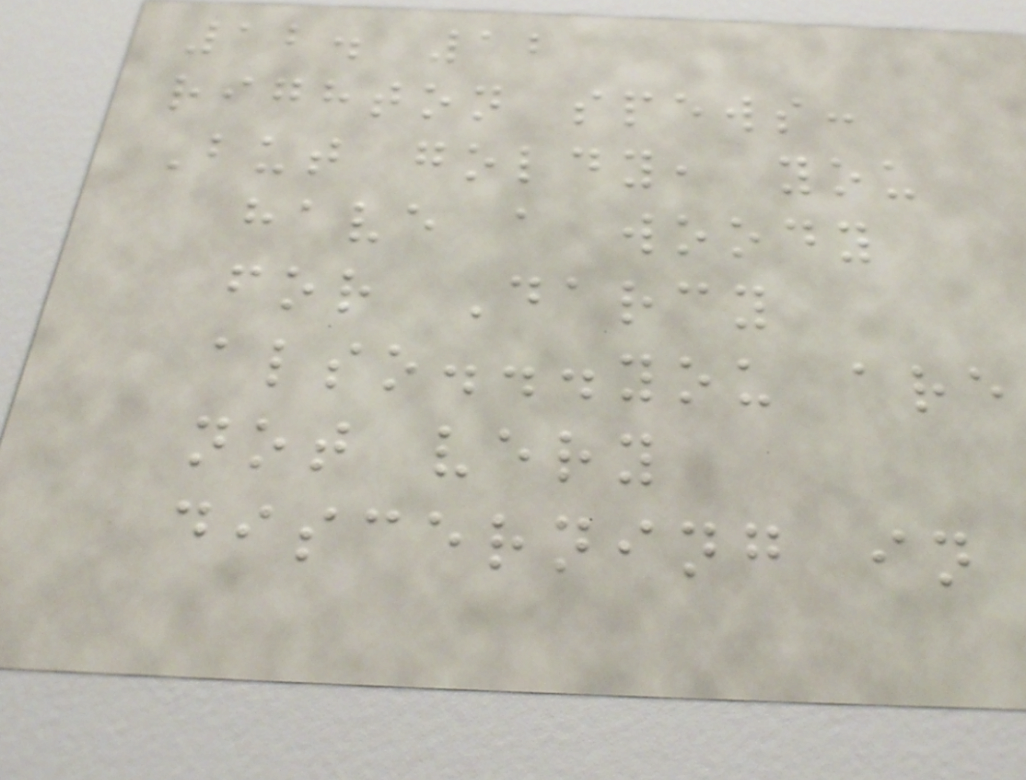12. 12
righton spews:
But goldy, you
have a woody
for Darcy
also...you are
not very
discerning in
